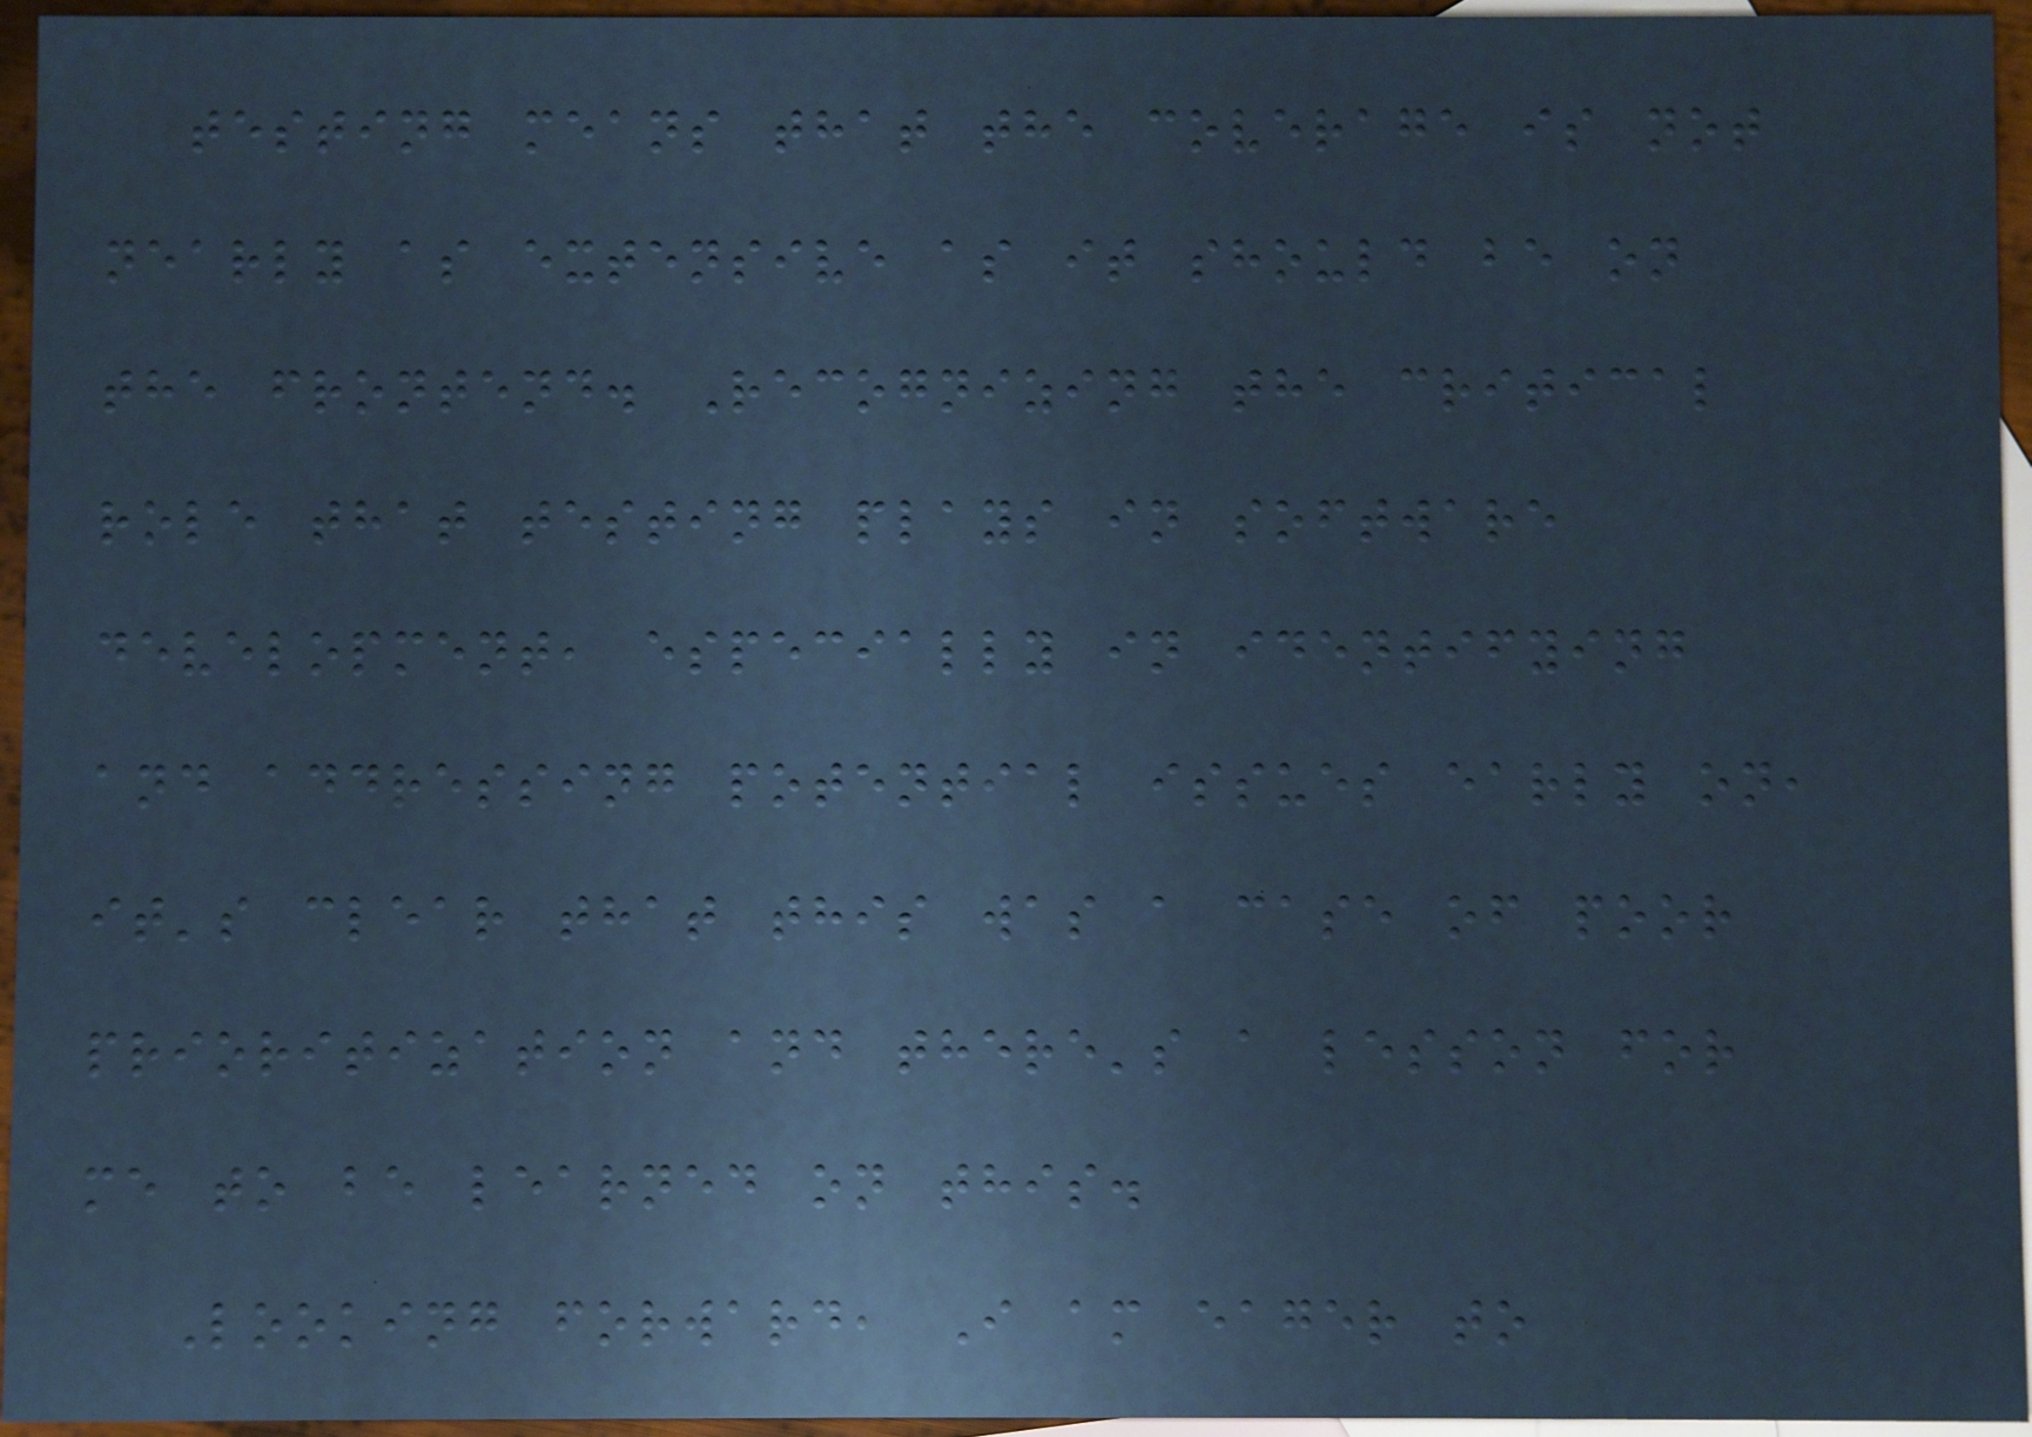testing means that the coverage is not
nearly as extensive as it should be on
the frontend. Recognizing the critical
role that testing plays in software
development, especially in identifying
and addressing potential issues early on,
it's clear that this was a case of poor
prioritization and there's a lesson for
me to be learned on this.
Looking forward, I am eager to
